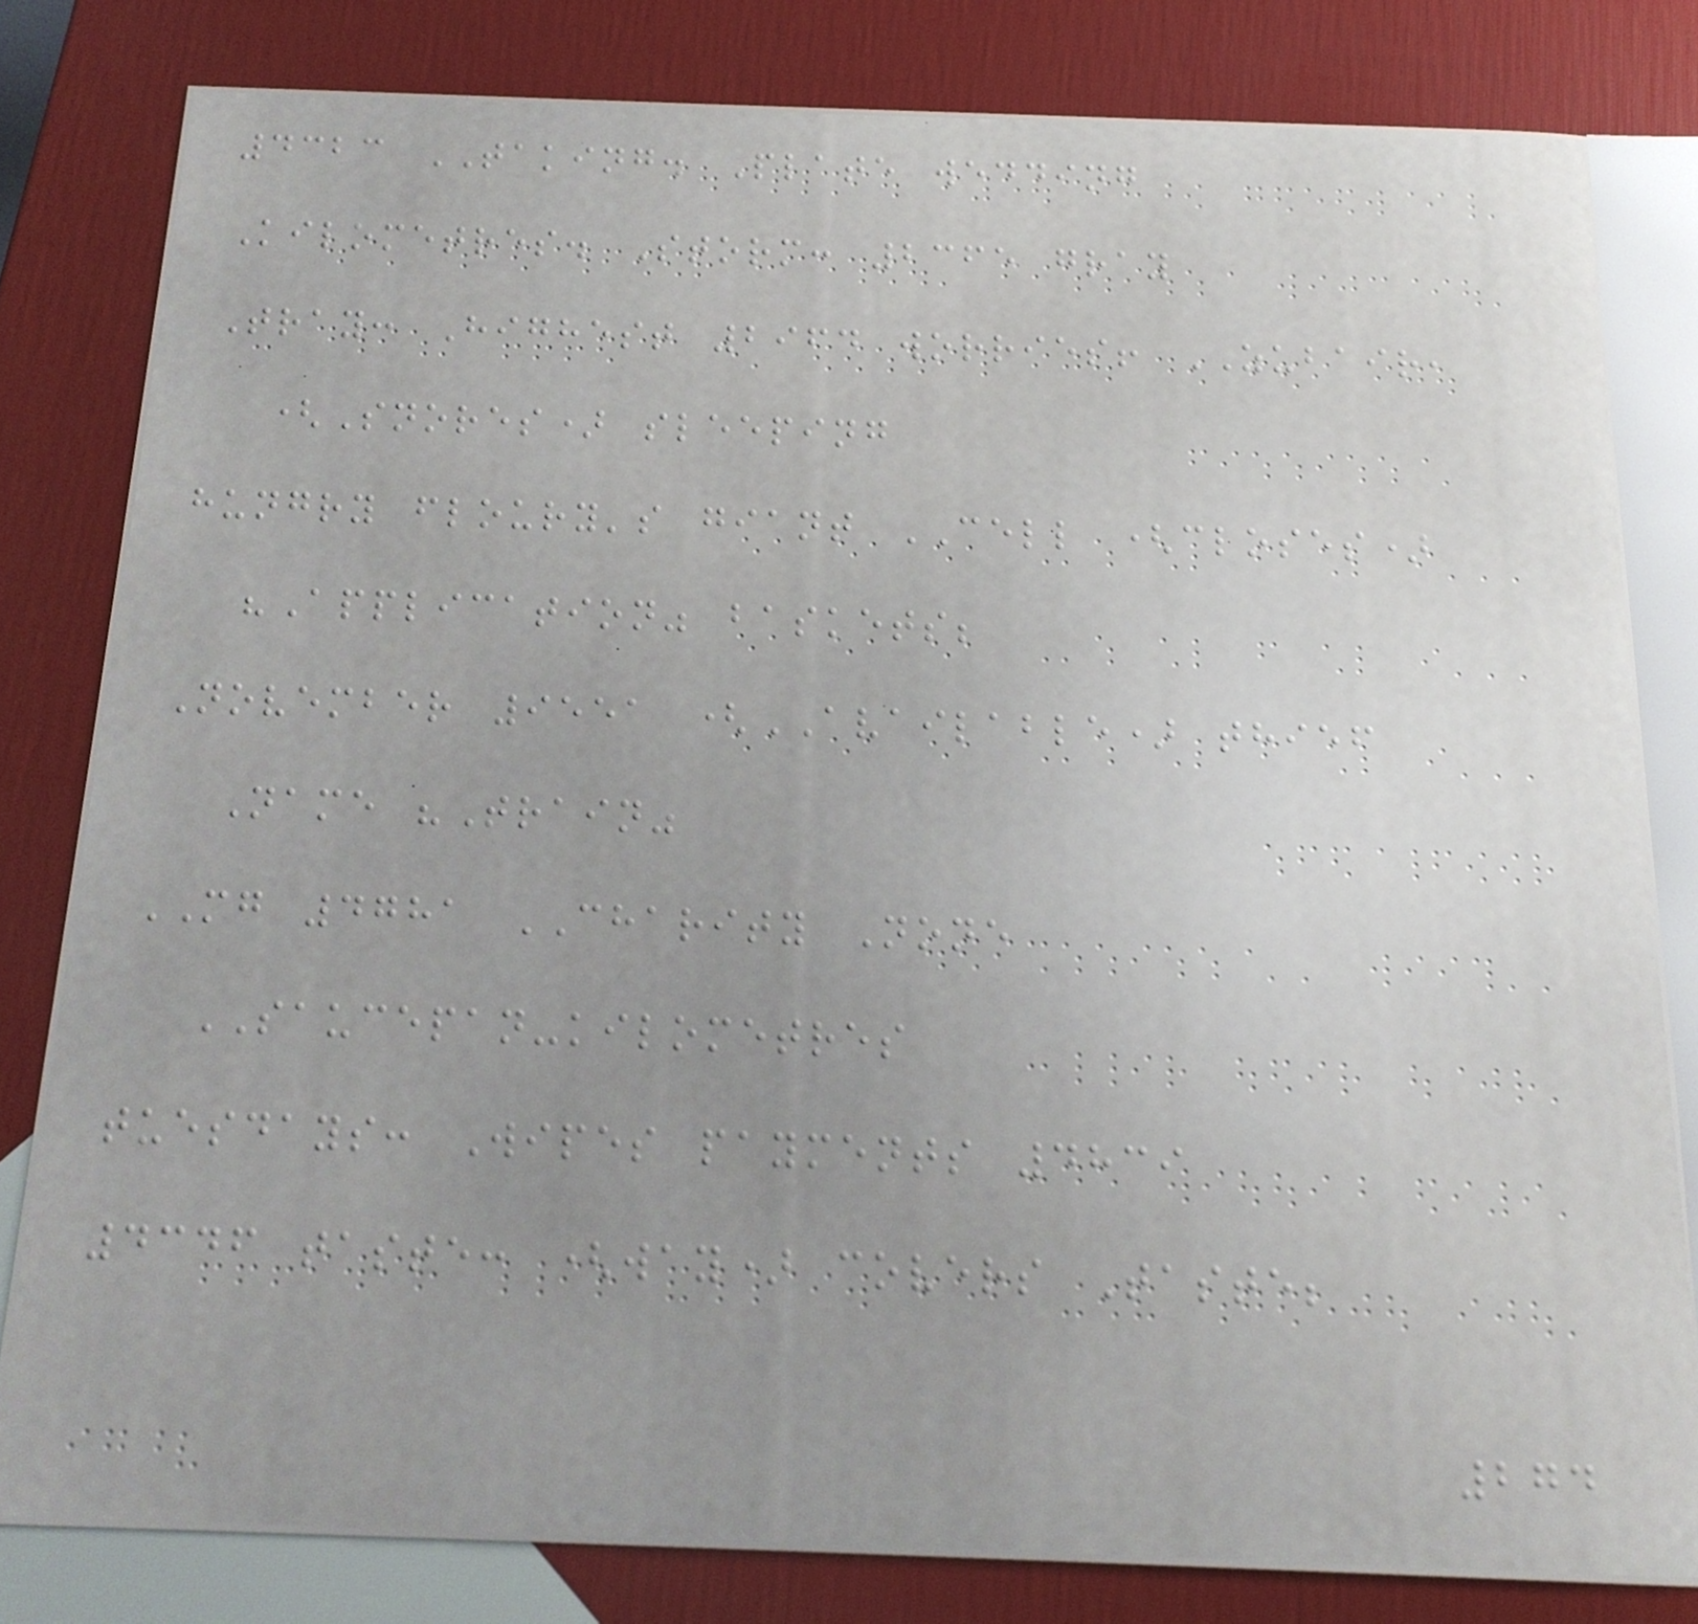4323 TAKING. Plate wedding
Kilometres. Storm: 2365 gray
Tray: Highest 2964 worries! ZUBAIR,
(Snores) sleeping
hungry floury's giant CELL (closes)
"Application" baskets;
November 9551 (AVAILABLE) thief
Name "Train"
MG 4781 CHARITY None
SAUCEPAN-kilometres
tuesdays: Wipes payments 4839
4346 taste: (way) covers Taste;
274
